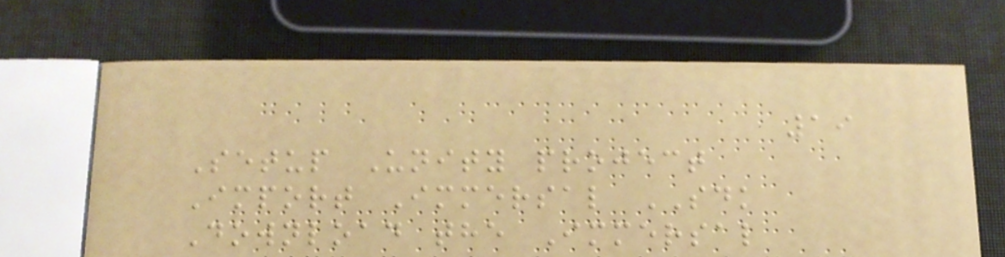19
Setup Unity project
Import Immersal SDK
Download the Immersal
